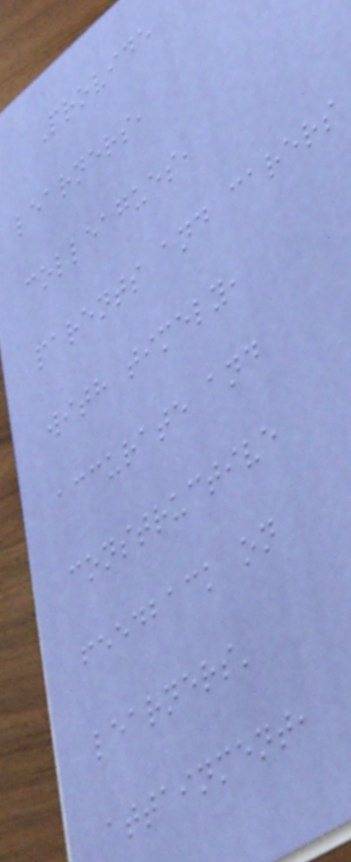Provide
learners,
colleagues,
parents and carers
with timely,
accurate and
constructive
feedback on
learners'
attainment,
